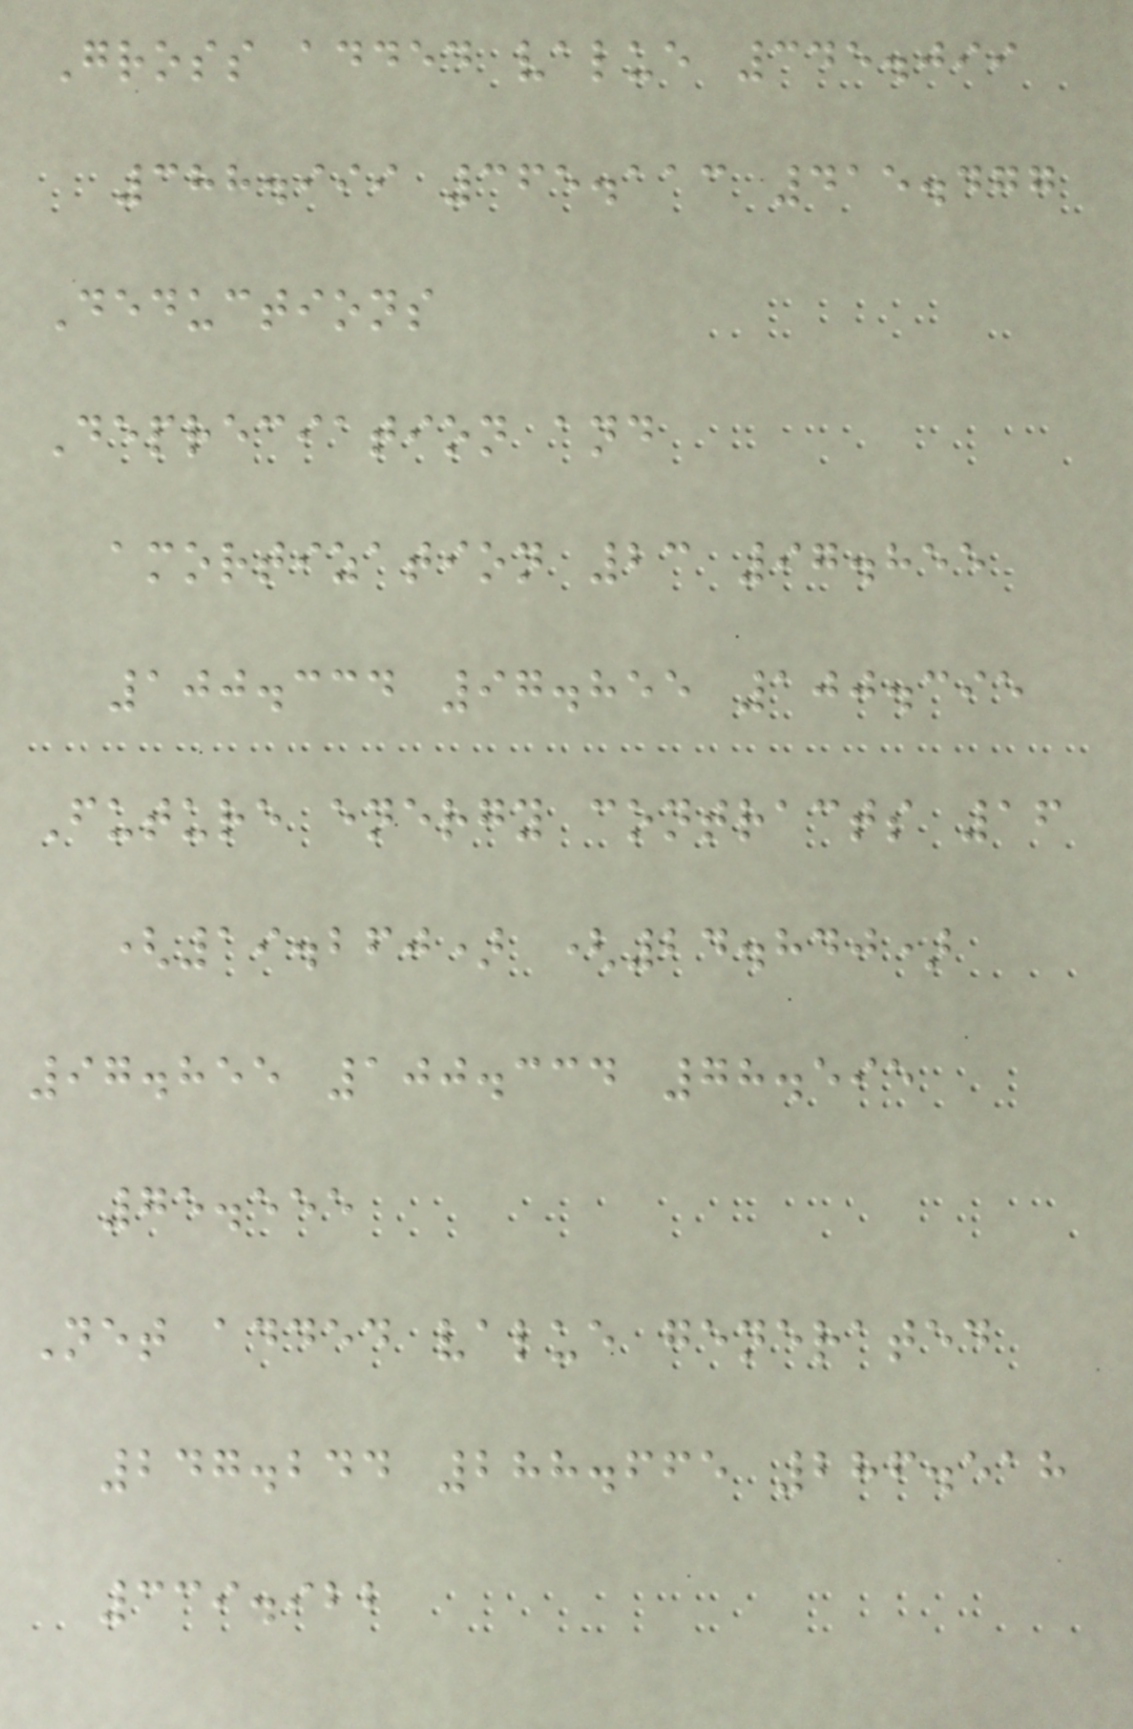Gross added value 345.099
388.999 365.113 415.477
Deductions
Depreciation and
amortization 23 97.855
100.334 97.855 100.395
Future energy contracts 16
(19.260) (24.840)
97.855 100.334 78.595
75.555
Net added value generated
247.244 288.665 286.518
339.922
